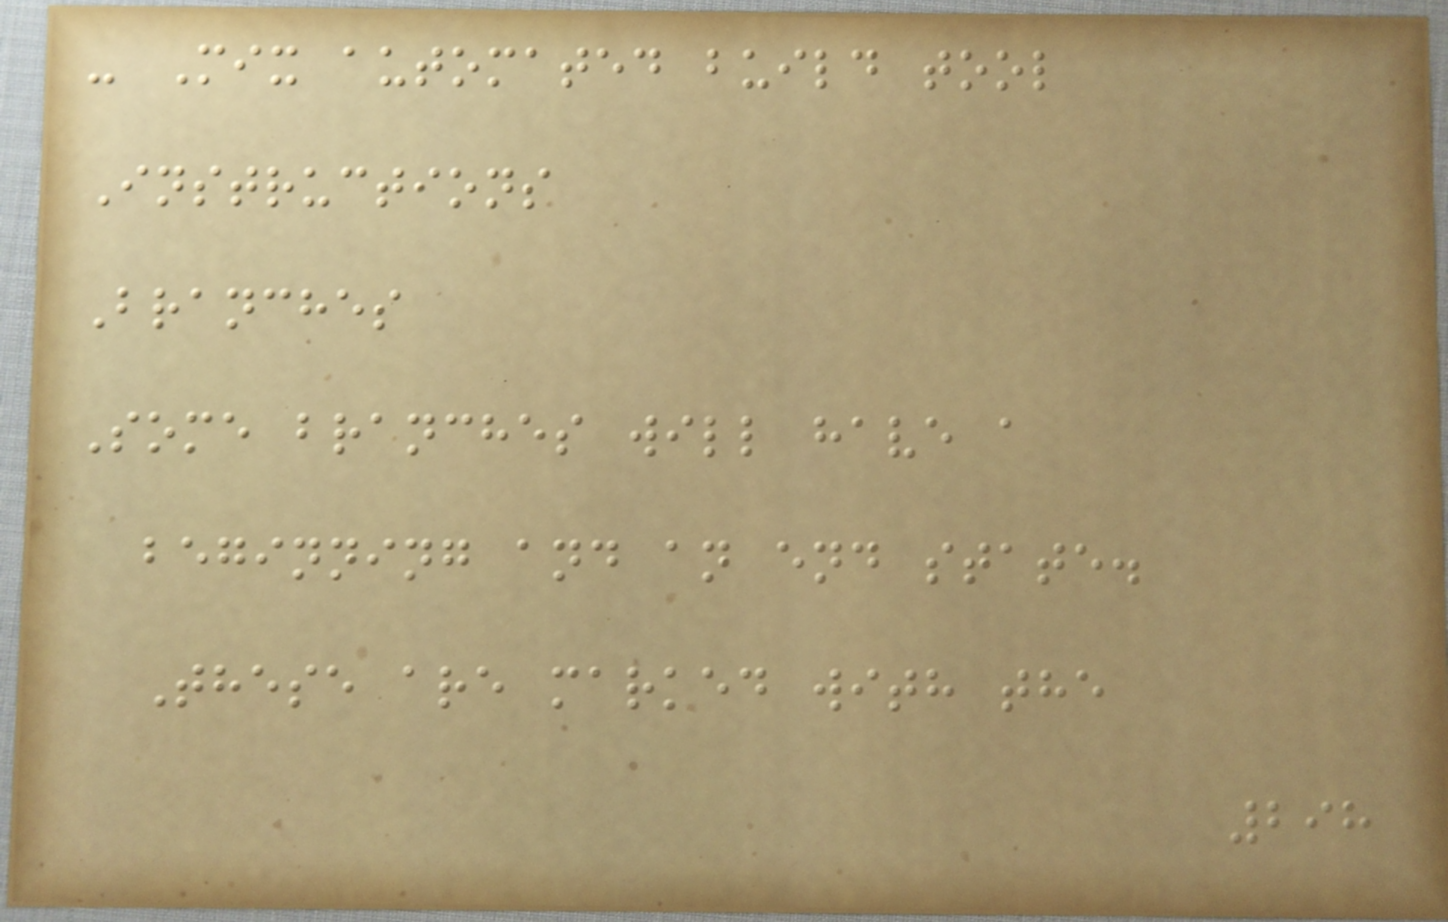- Mix automated build tool
Instructions
Branches
Some branches will have a
beginning and an end state.
These are marked with the
298
